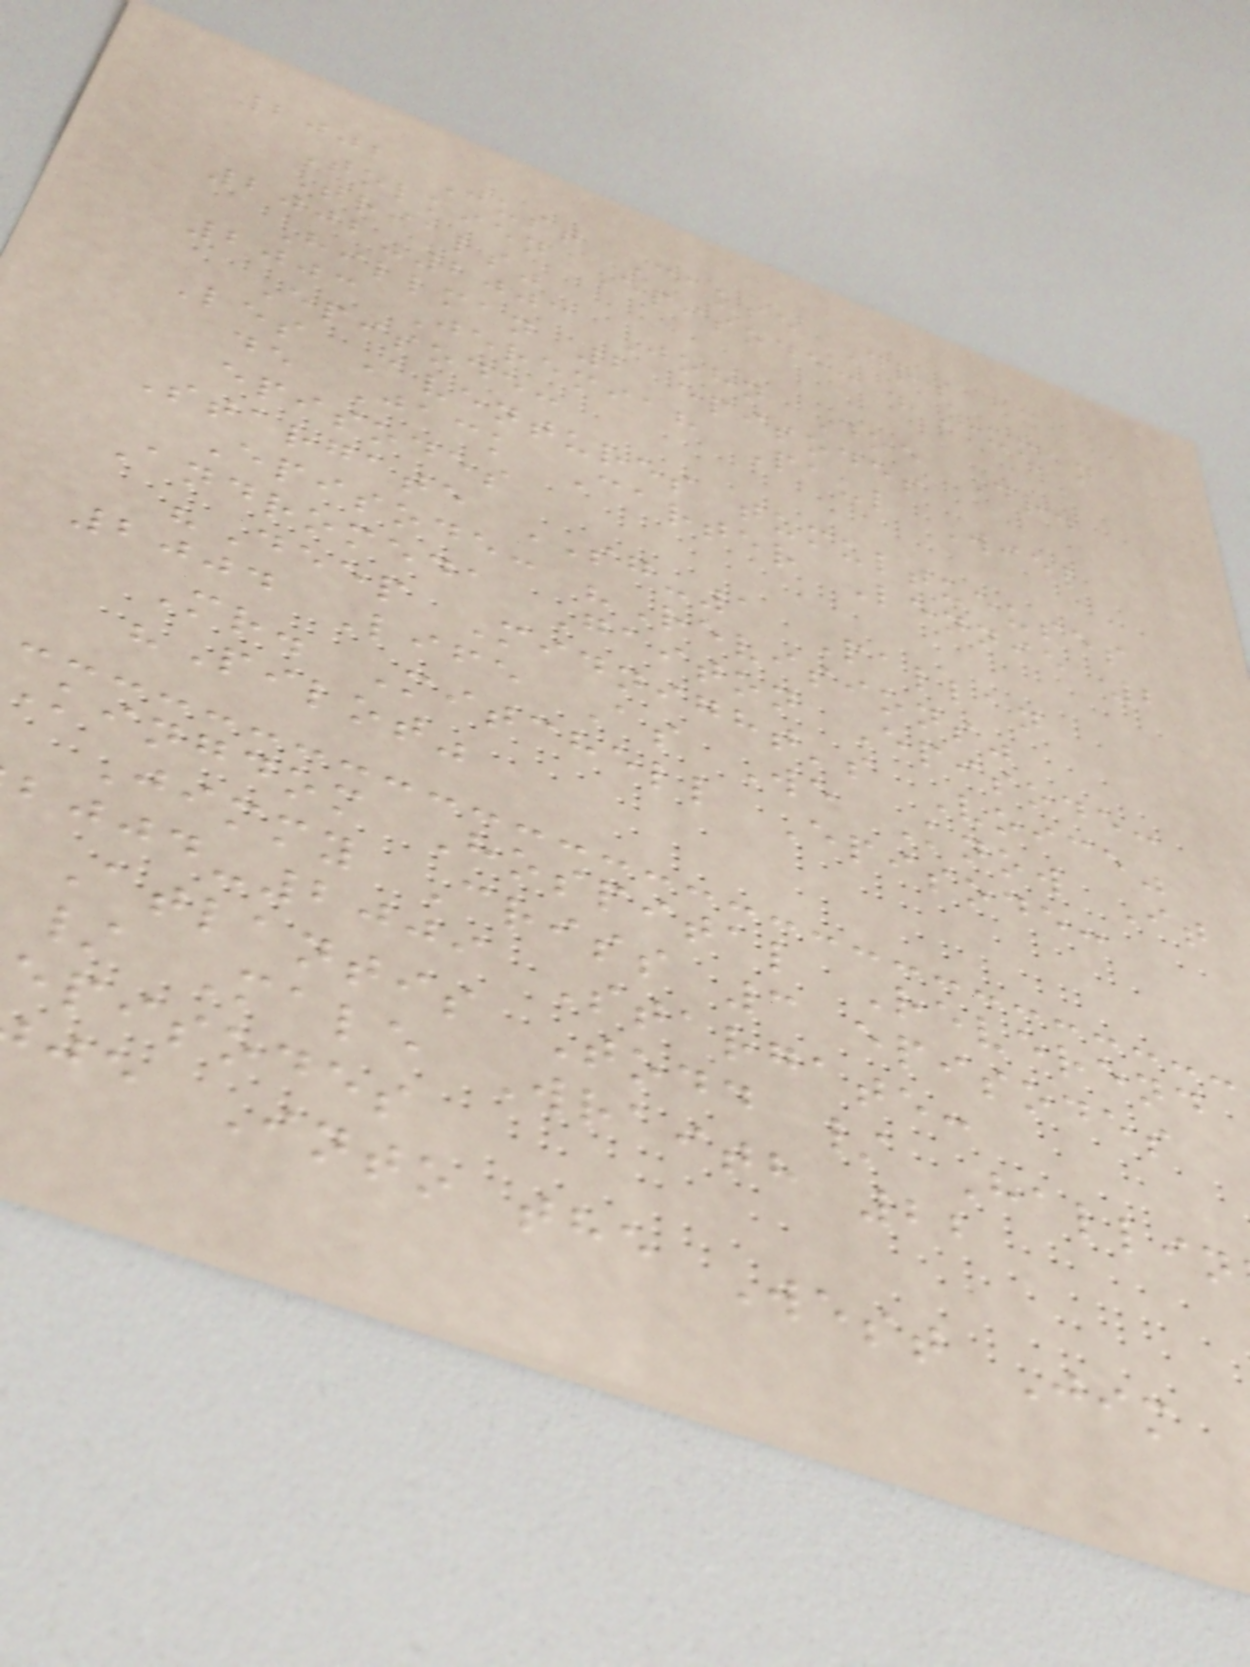2002 Just Cause Dr.
Tolkien Episode: "Human
Trials"
2002-2003 John Doe Dr.
Hillman 2 episodes
2003 Jeremiah Paul Wiel
Episode:
Les Aventures tumultueuses
de Jack Carter Lennie 2
episodes
Stargate SG-1 Pallan
Episode: "Revisions"
Andromeda Gaiton Episode:
"Deep Midnight's Voice"
2004 Life As We Know It
Mr. Mitchell Episode:
"Pilot"
Kingdom Hospital Reverend
Jimmy Criss 3 episodes
-2009 Stargate:
Atlantis Todd / Hallin
/ Male Wraith 22
episodes
je Into the West Jim
